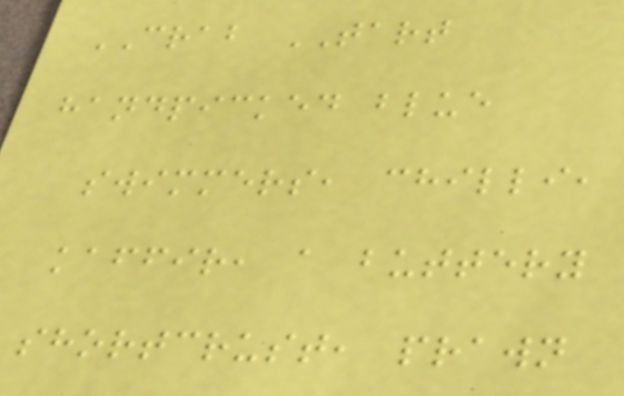CRAB TART
handpicked blue
swimmers, chilli,
kaffir, a buttery
shortcrust, prawn
